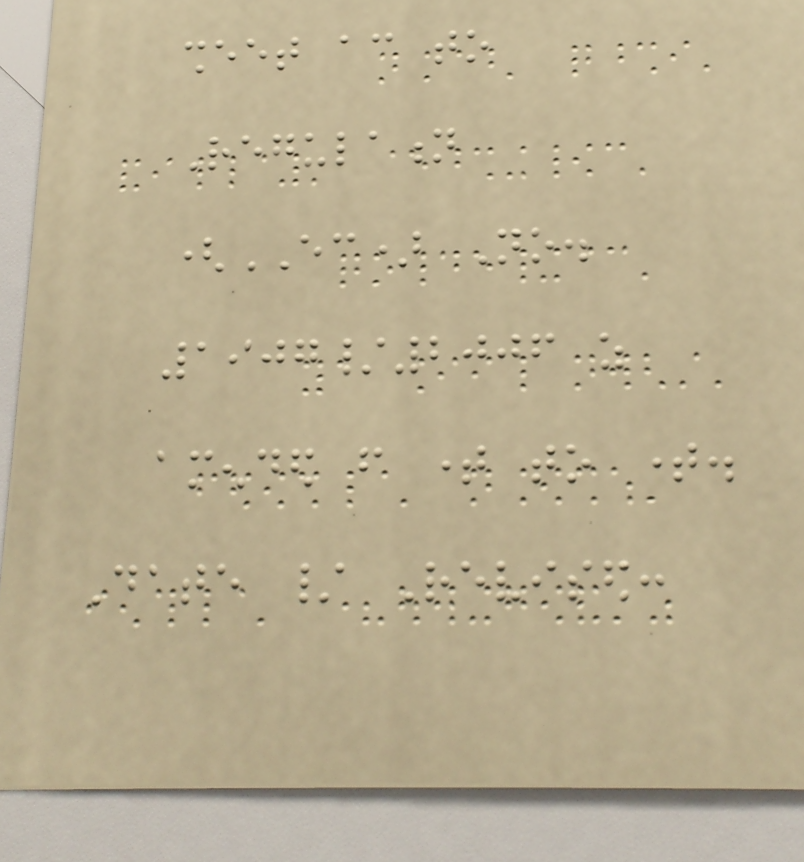sheet according to
Regulation
(EC) No.
1907/2006 as
amended from time to time.
Date / Revised:
